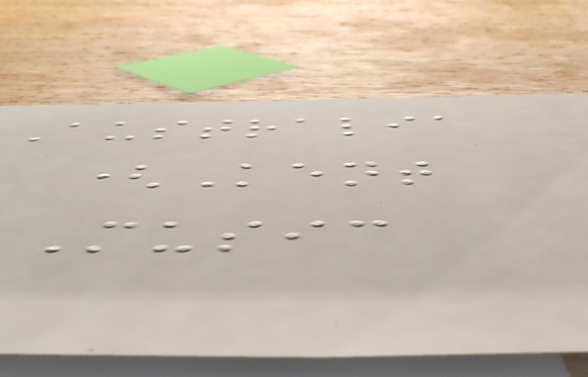Australia
(Kent
Music
